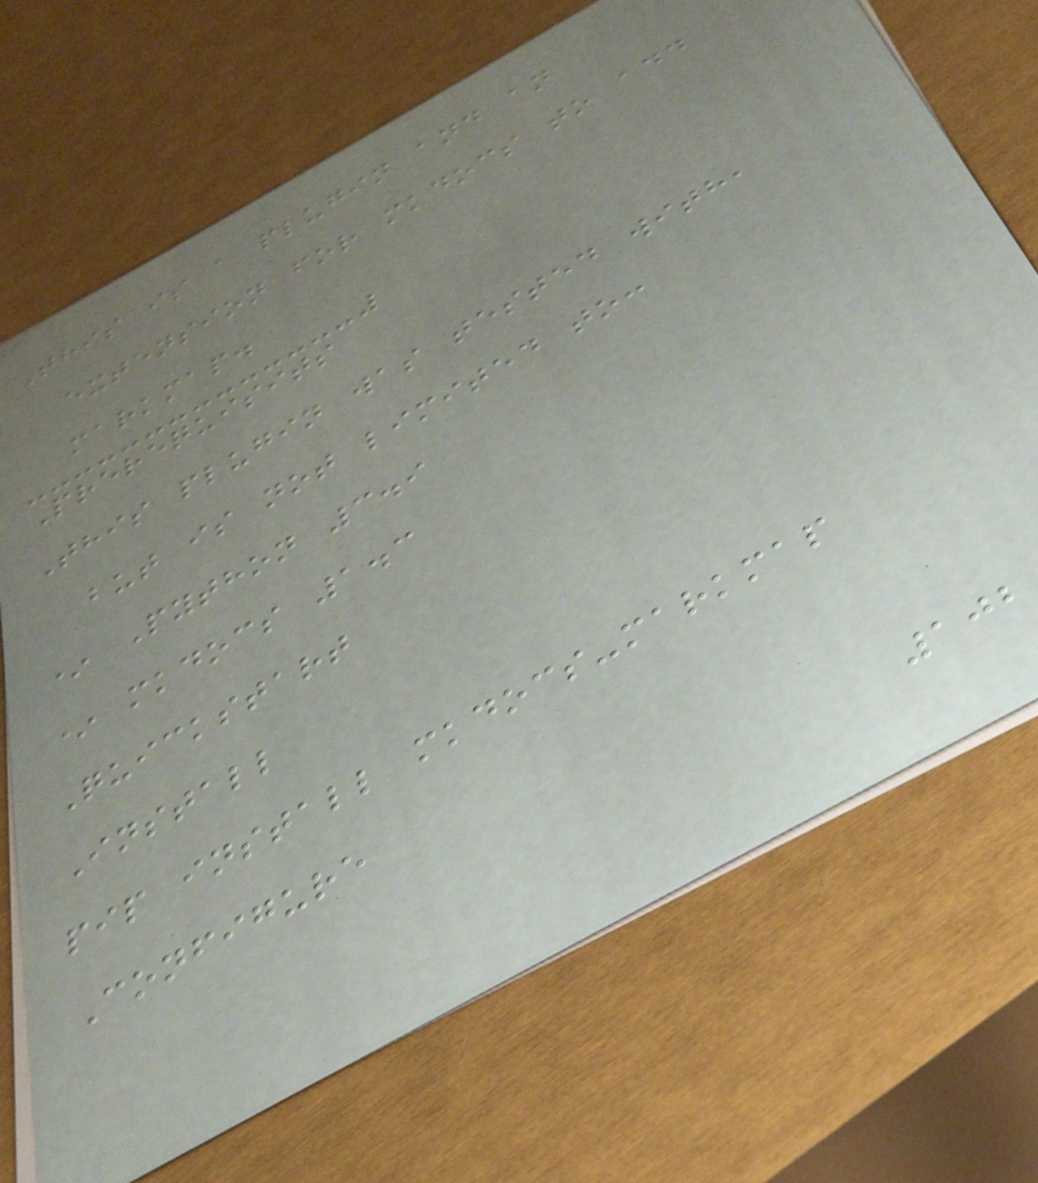This is a plugin and an
extension for mkdocs to add
markmap.
Prerequisits
This plugin was tested with,
but is not limited to:
* Python 3.9
* mkdocs 1.3
Quickstart
Install
pip install mkdocs-markmap
Configure
102
